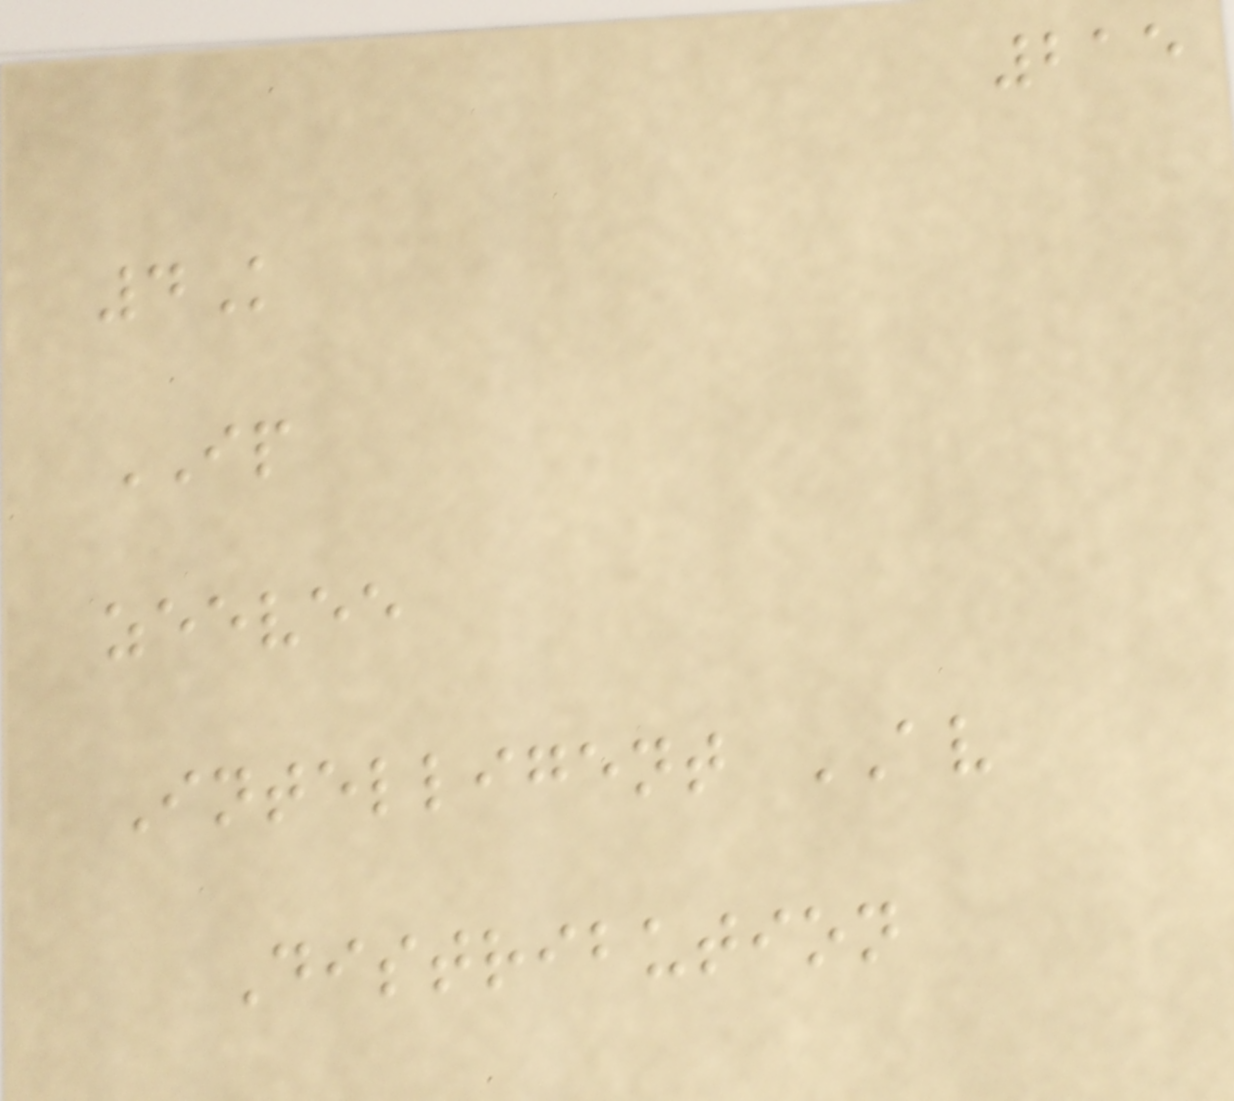215
4K
IP
zeevee
Intelligent AV
Distribution
